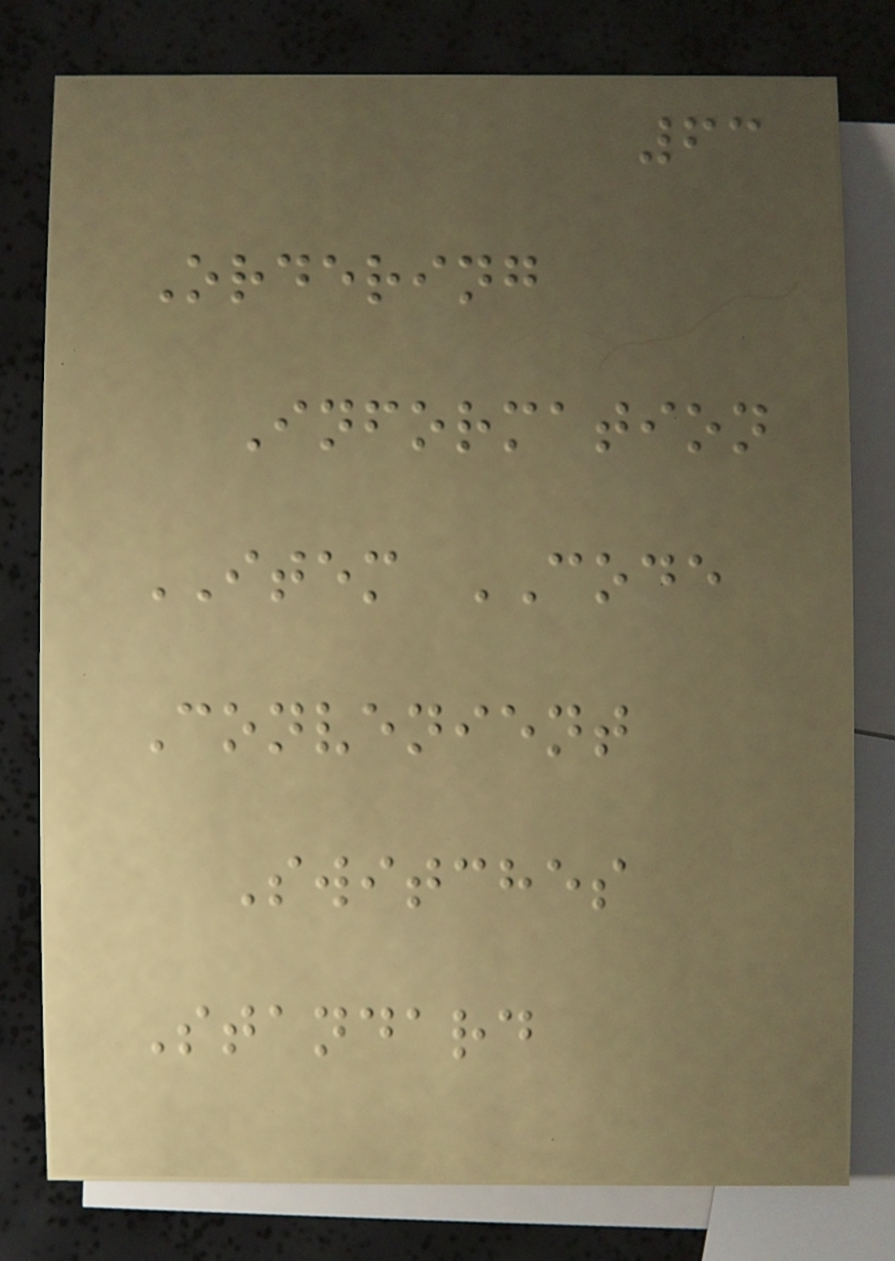63
Ordering
Information
ITEM CODE
Convenient
Switches
Standard
